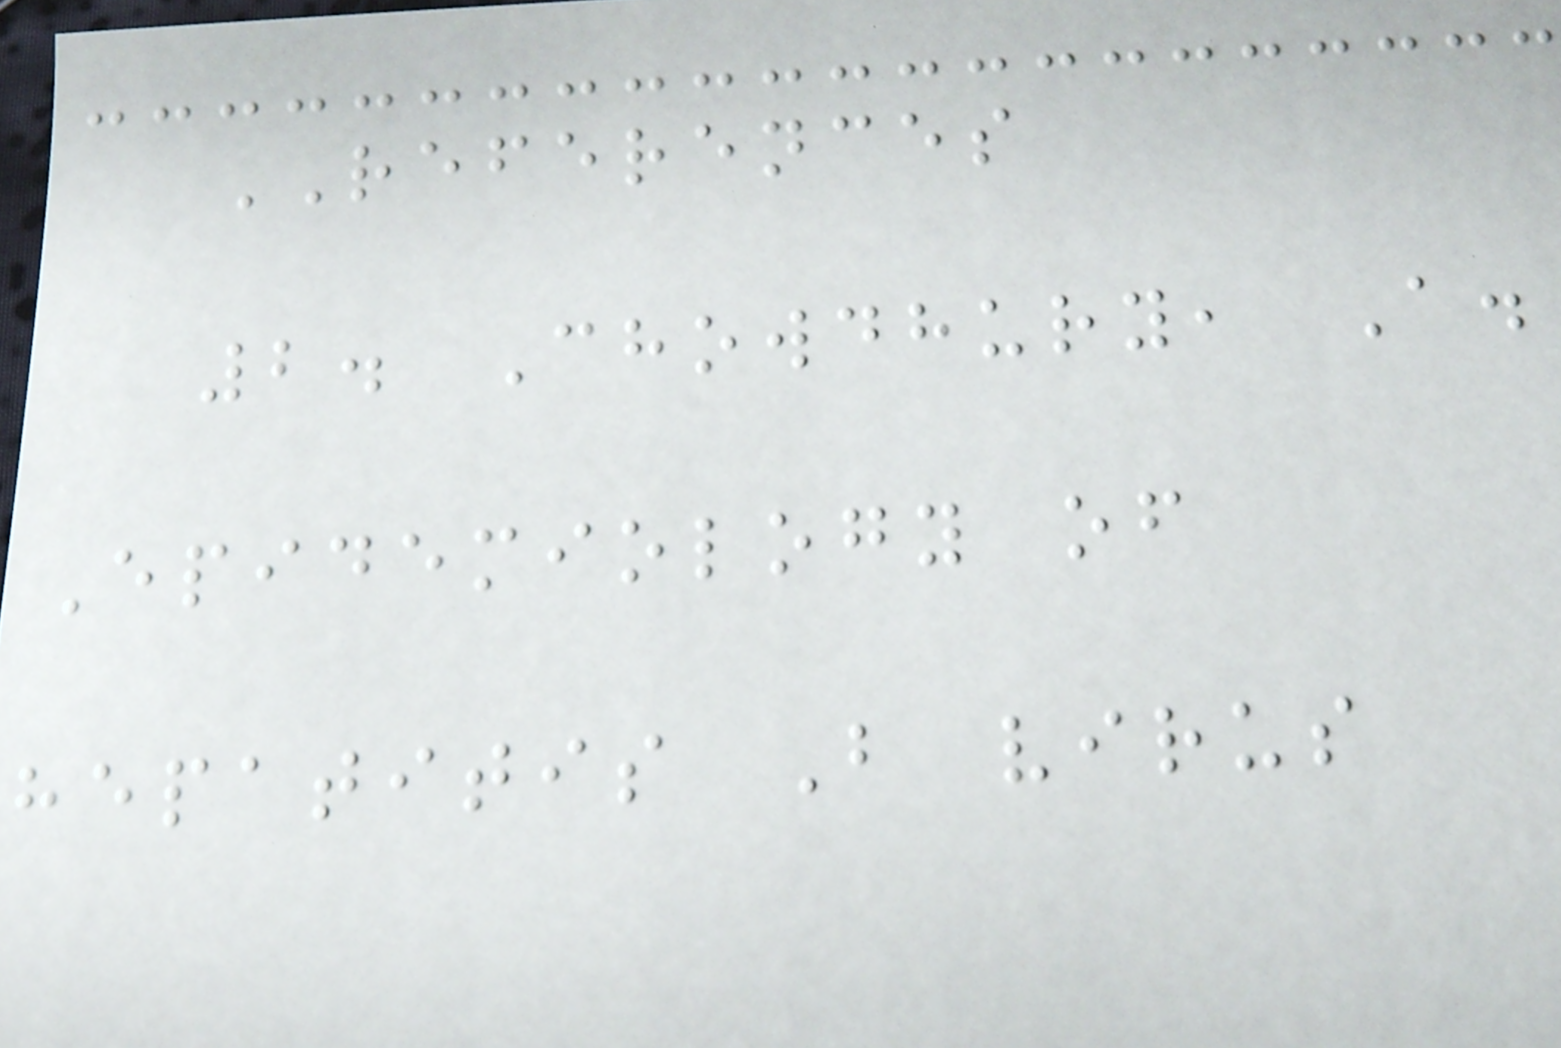REFERENCES
2. Chowdhury, A.
Epidemiology of
hepatitis B virus
